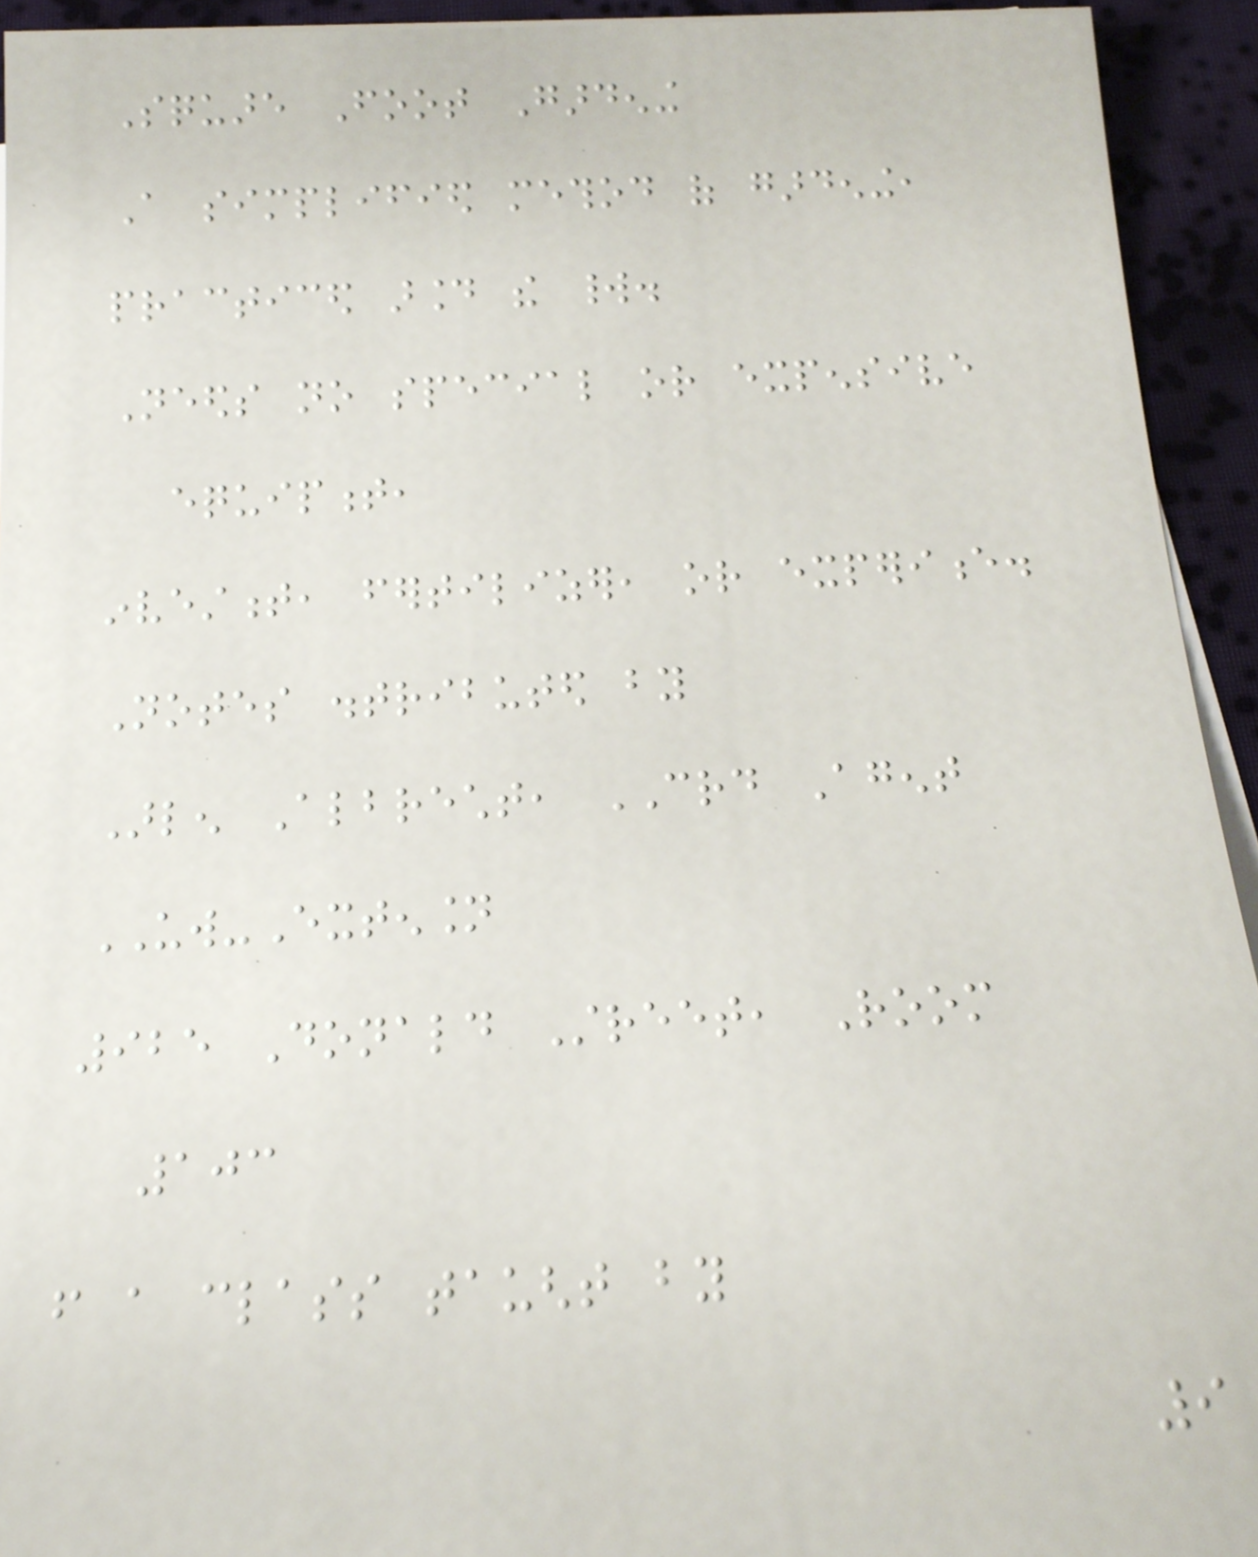Square Foot Gardening
A simplified method of gardening,
practiced around the world.
Needs no special or expensive
equipment,
investment, fertilizer, or experience.
Notes distributed by
Arlen Albrecht, CRD Agent
UW-Extension
925 Donald Street, Room
103
from a class taught by
9
